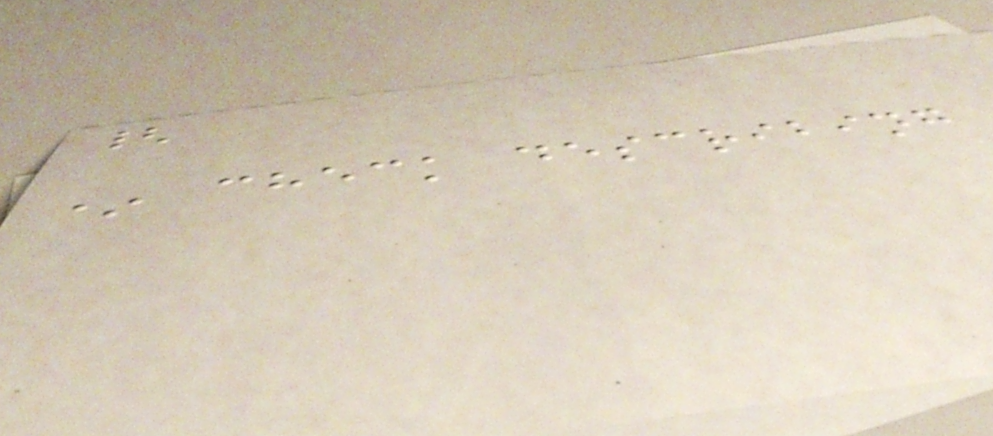{
* check describing
